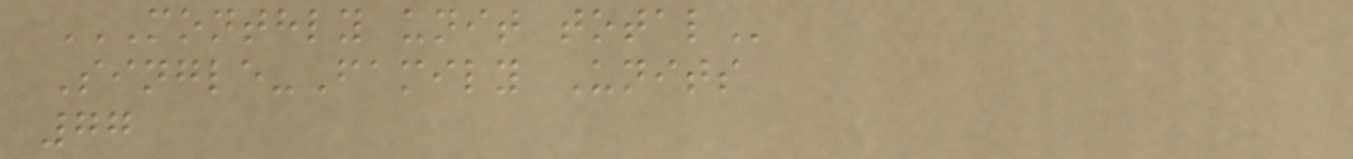MONTHLY UNIT TOTAL
Single-Family Units
77
